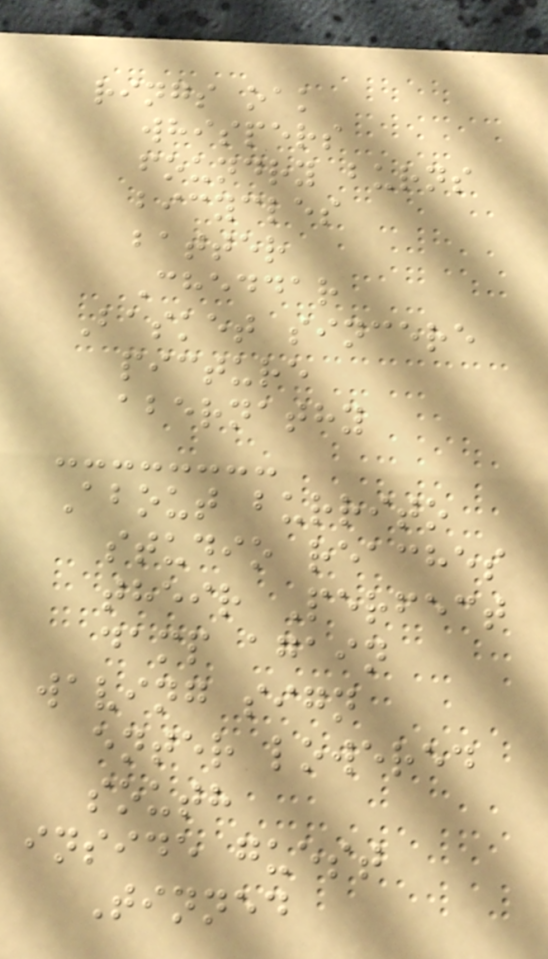rings oak
whispers
foundry burns
bicycles
batter
Cheddar
Basket sincere
picture
abernathy
About burrito
studio reaches
their Perfect
damp again
waving sign
enter lowered
south
inside guest
Tinned
